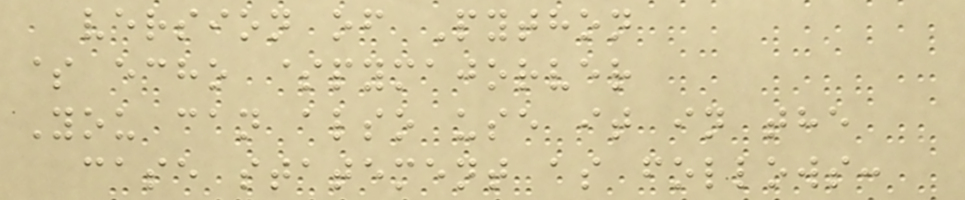version of Python
$ echo $pymajorver
You can also use it in the
case statement as follows:
